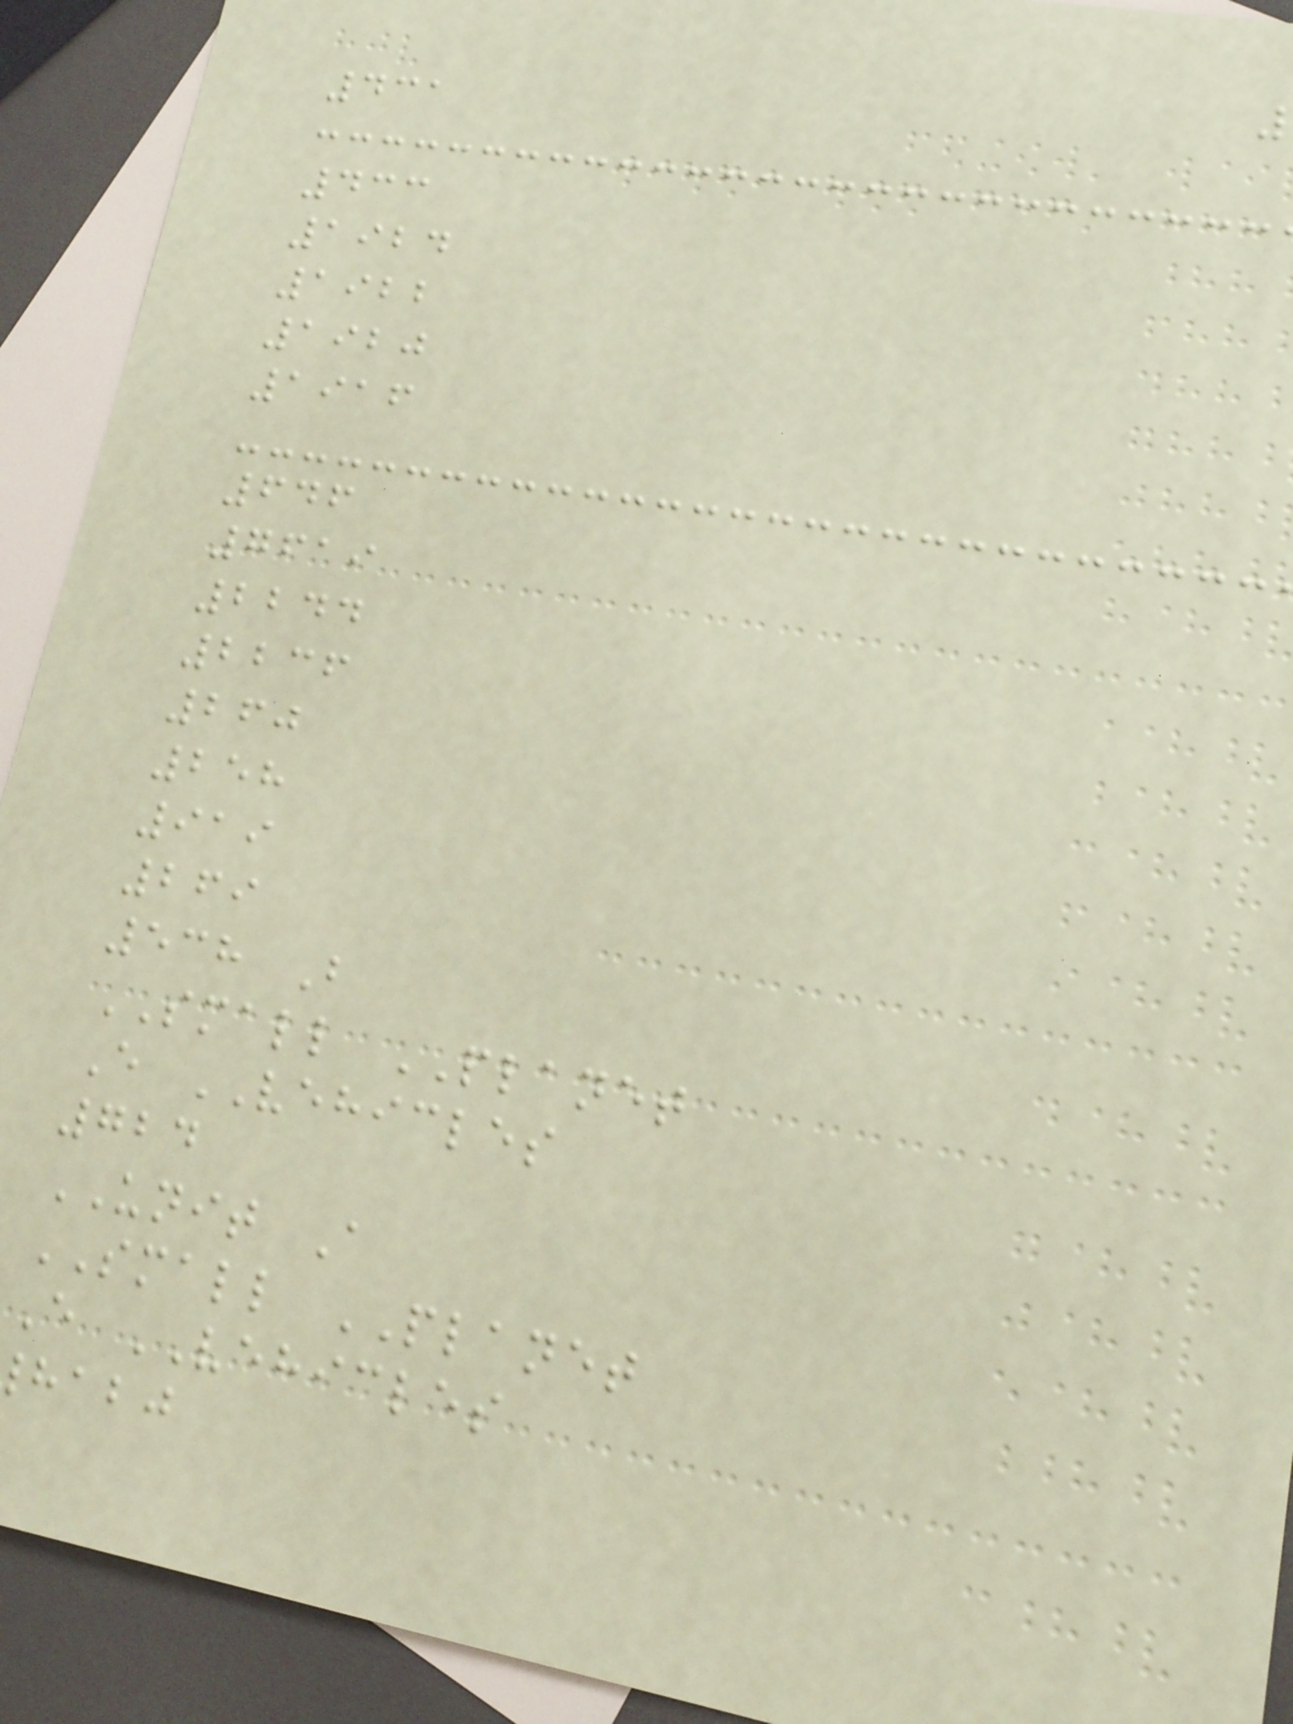431
433
1924
1922
1920
1916
646
7619
2244
2236
260
258
919
269
538 B
SMALL PLANET
E VEHICLES
724
UNIT A
SMALL PLANET
E VEHICLES
habj
